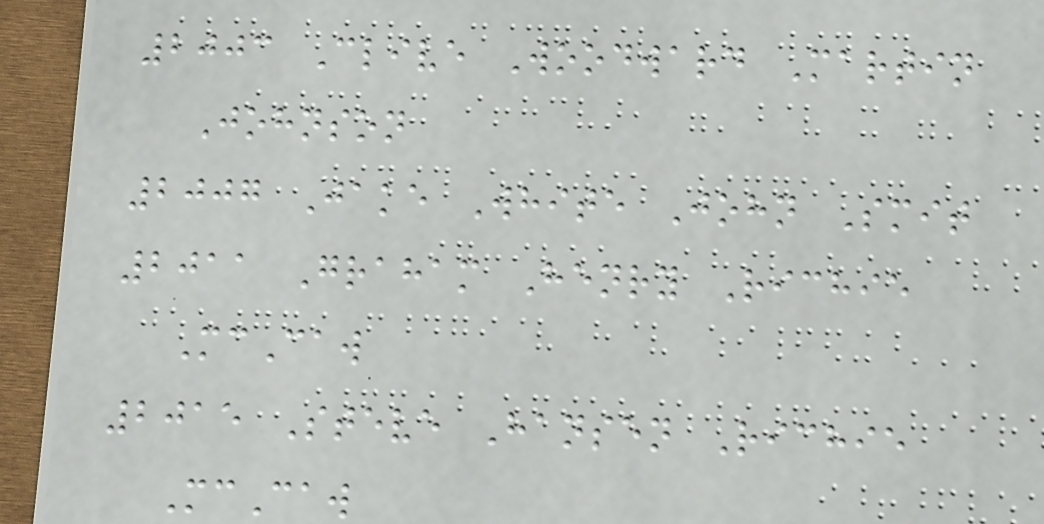2003 Clive Woodward Martin
Johnson
2007 Jake White John Smit
2011 Graham Henry Richie
McCaw
2015 Steve Hansen Richie
McCaw
